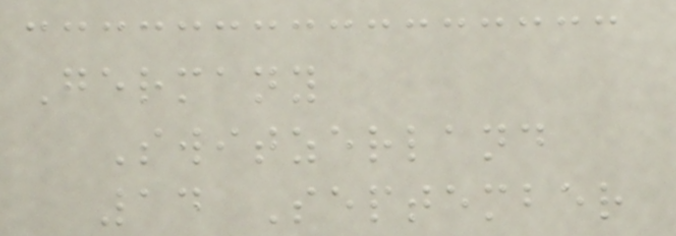Germany
Switzerland
14 September
